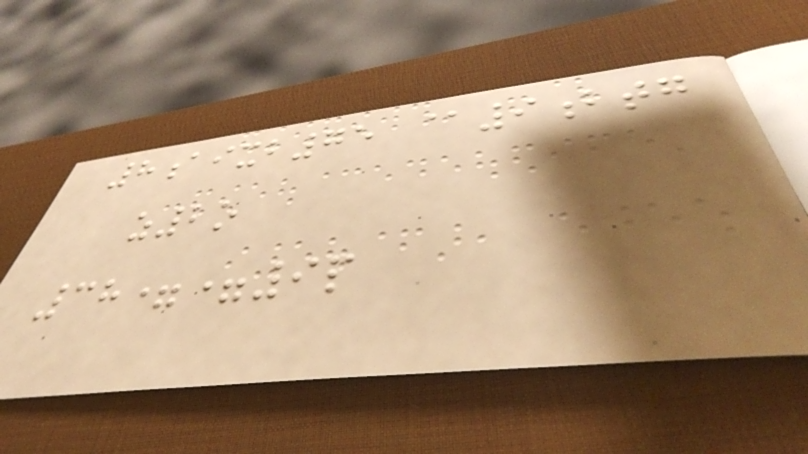8aixb75 @9btg
z2o
38==9p
